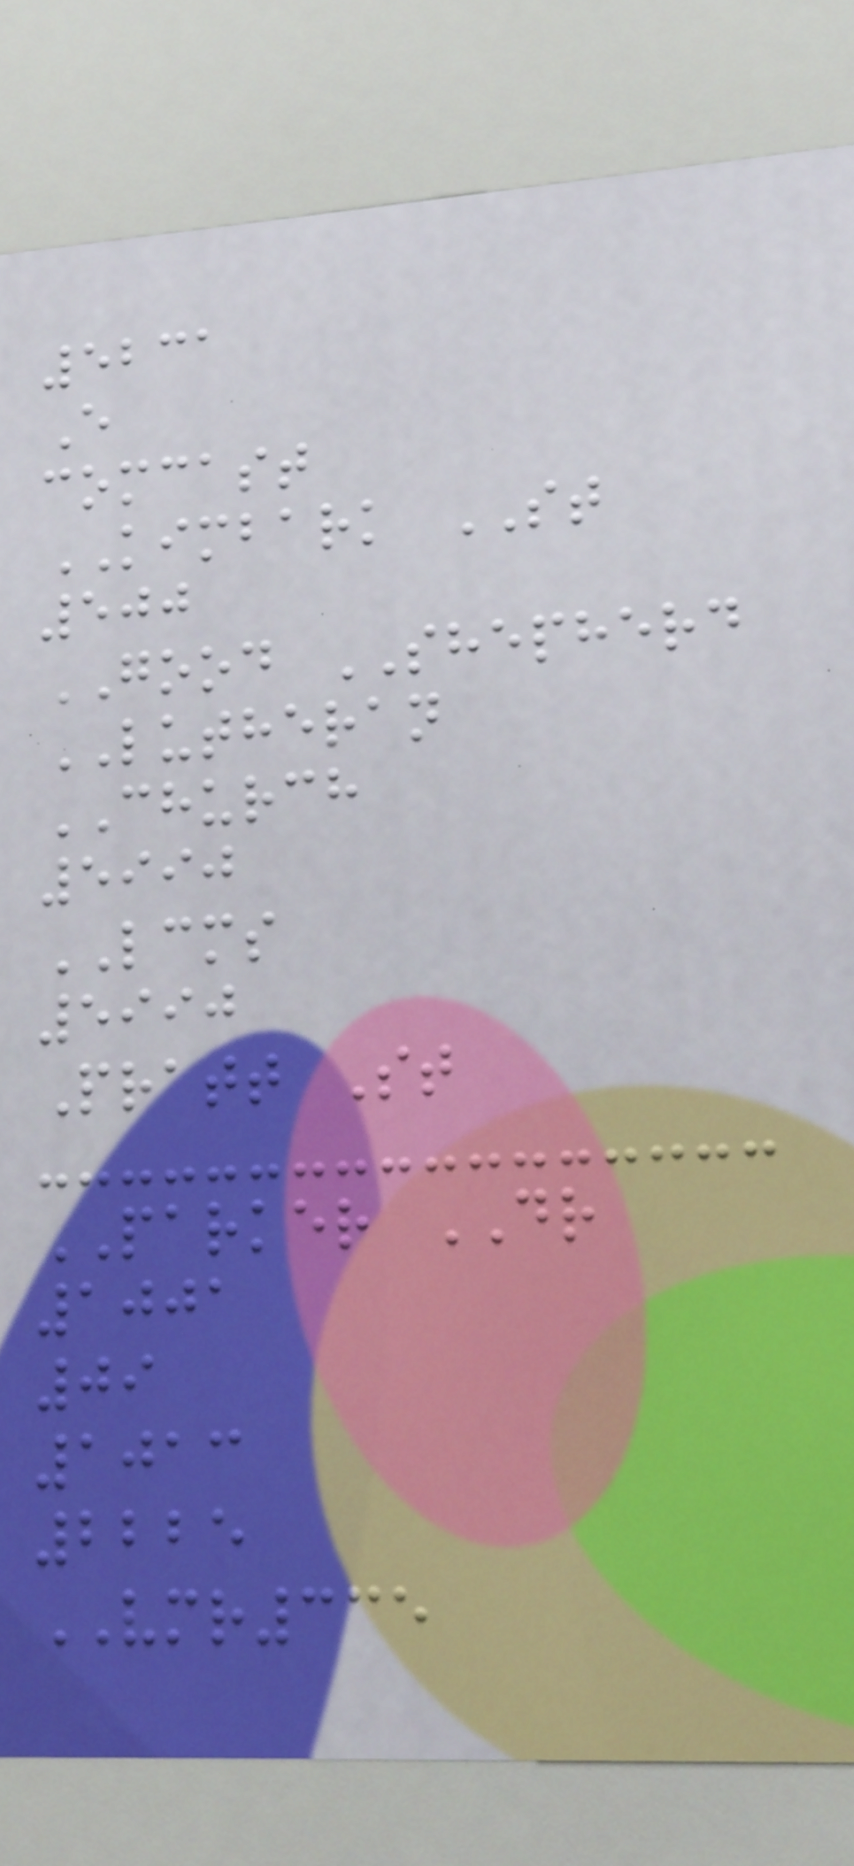5231
E
comcast
KIMBARK ST
500
GOOD SHEPHERD
LUTHERAN
CHURCH
5990
LCMS
5990
Pratt St
PARKER DR
1001
09
1013
2225
VMR335
